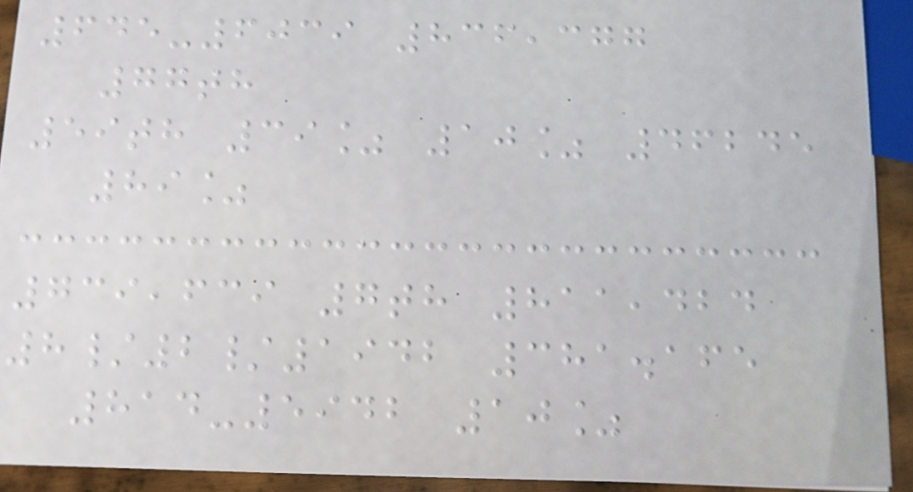645-6039 836,377
77th
59th 39% 10% 46245
89%
739,639 7th 811,424
8/2/1942 381.165
814-5942 10%
